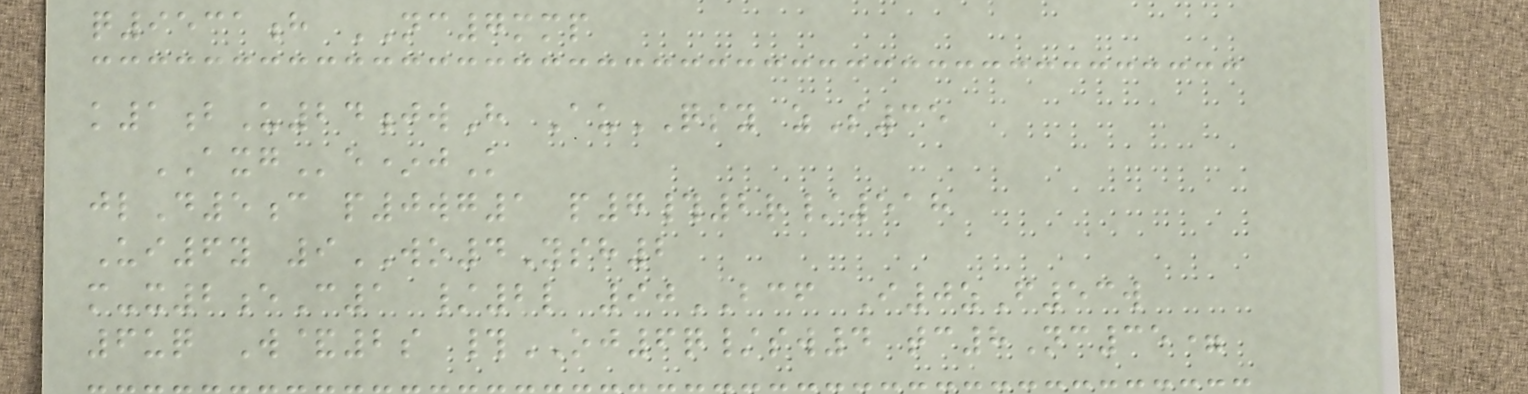q9531h NC7mmp
k1bU24jwH AuQSY zS35
AXGe*jK
jlD5c p0wg1 p7#2r/518
Ui6y 9WO4Ysh2
m-x2eC1 /2l 90BCF I0zF53w
6uq W&2s #OJ6q/sw4 tc8Nc35=
